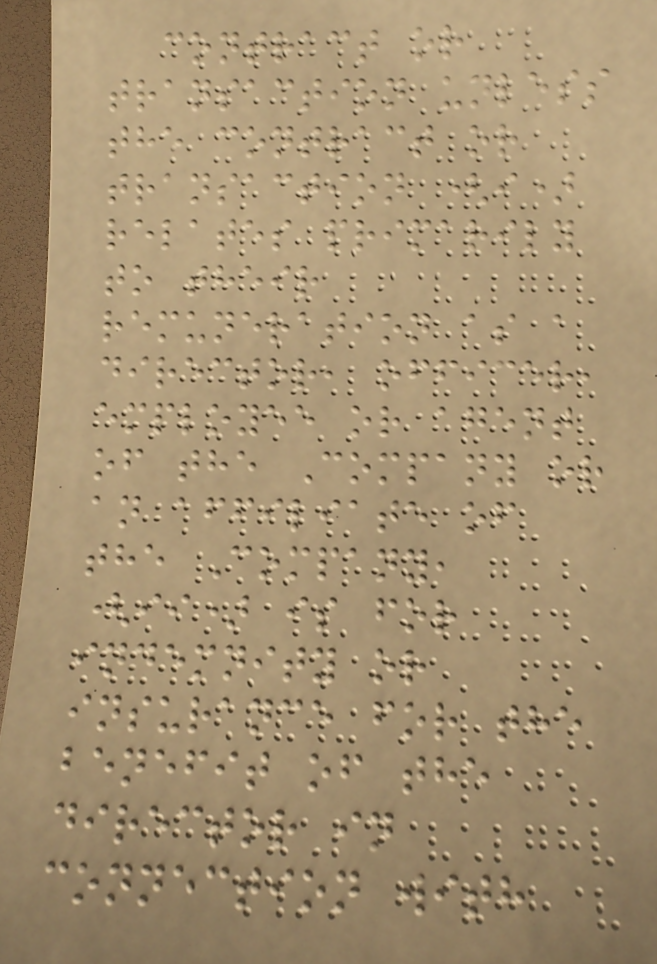contract or
transaction unless
the contract or
transaction (i)
relates primarily
to their
remuneration as a
director, officer,
employee or agent
of the Company or
an affiliate of
the Company,
(ii) is for
indemnity or
insurance for the
benefit of the
director in
connection with
